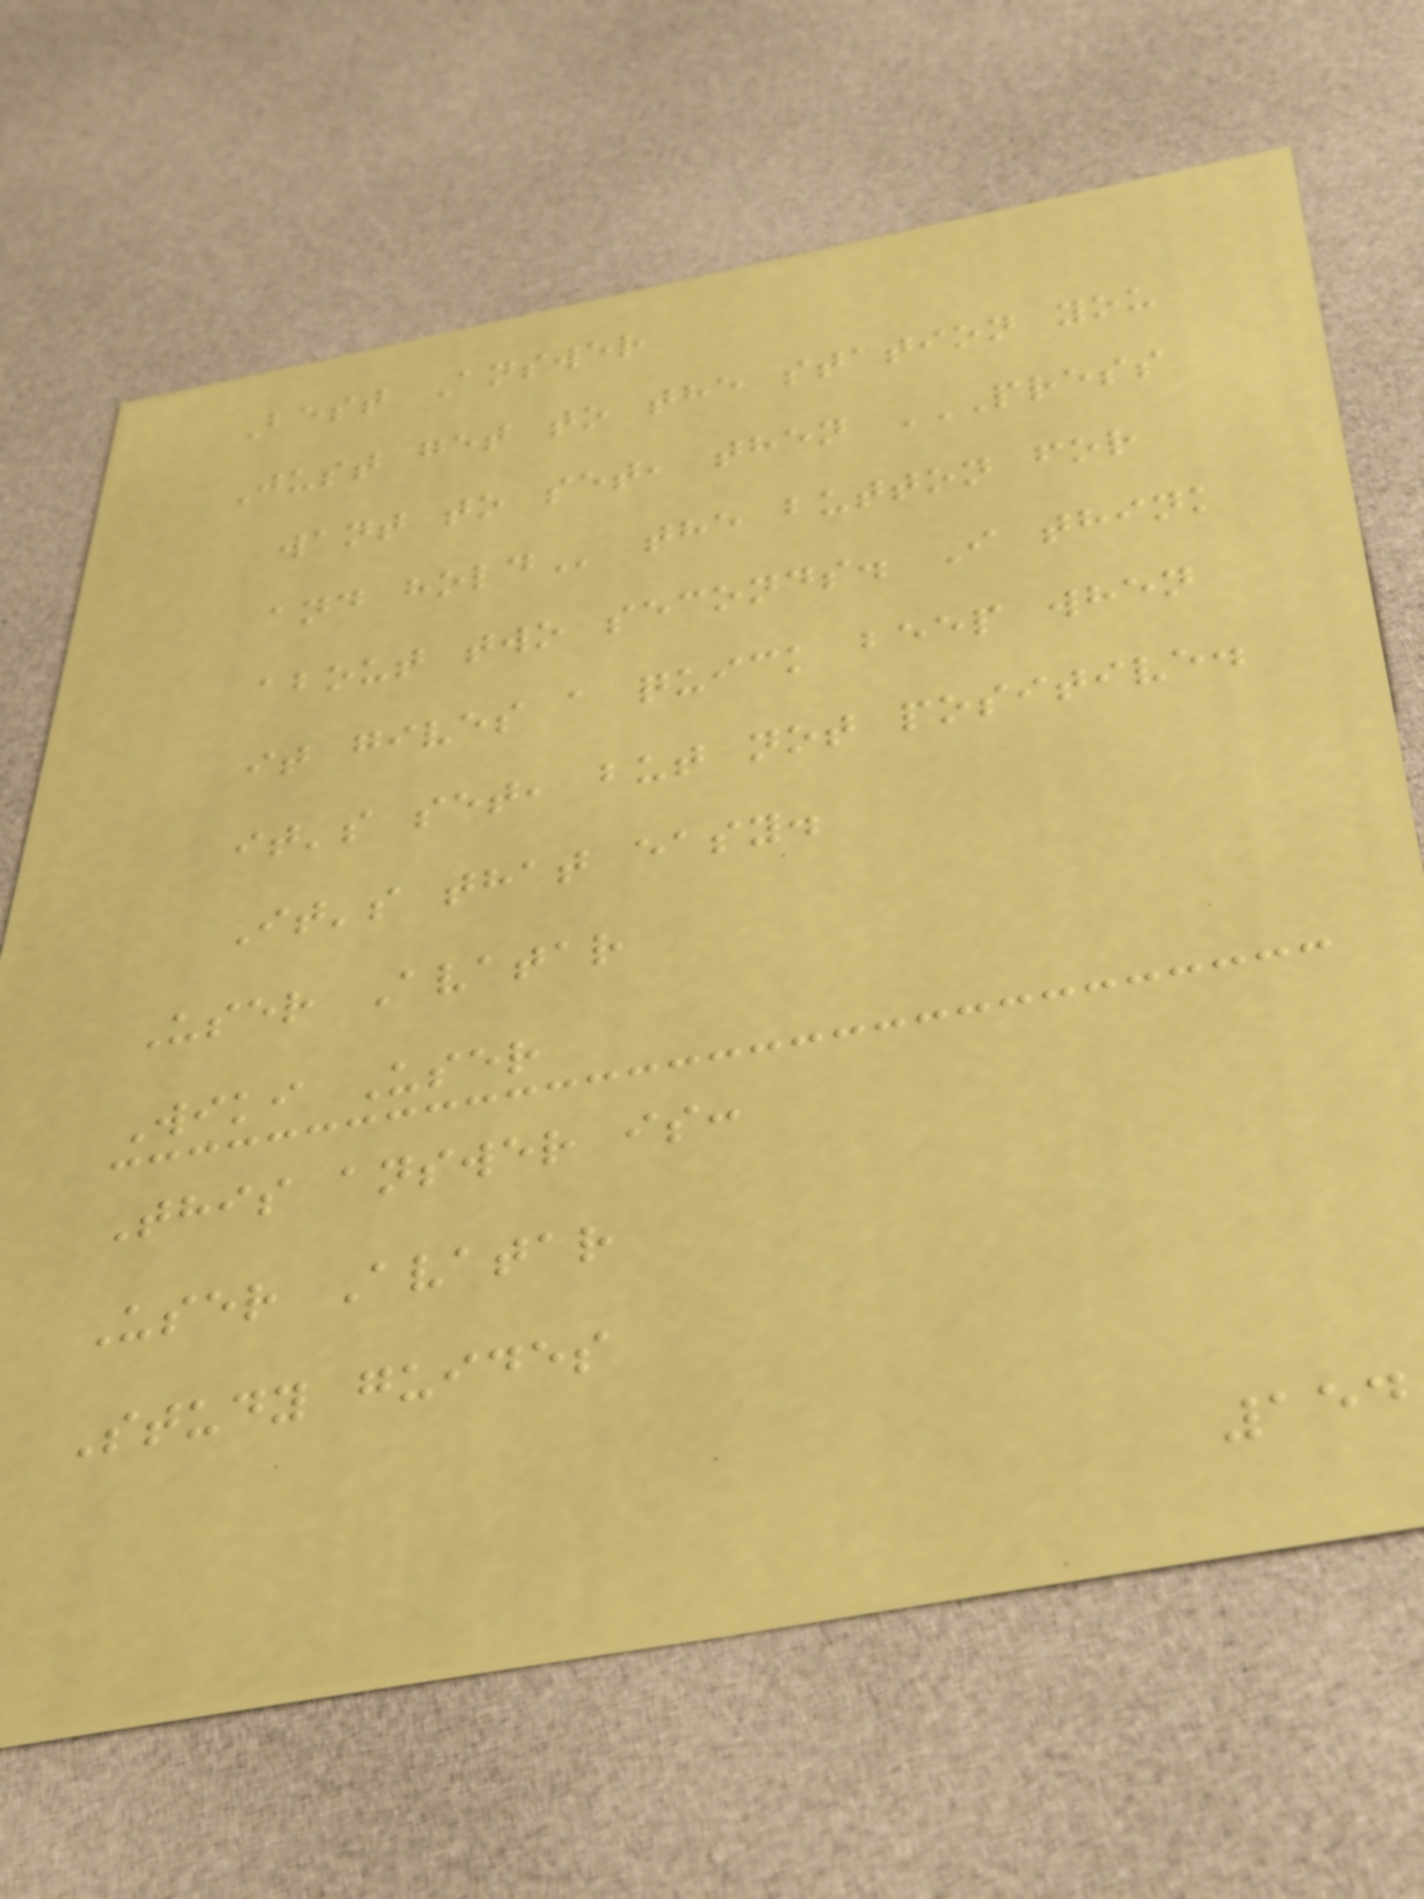Best Answer
Just get to the station you
want to set, then PRESS
AND HOLD the button for
about two seconds. I think
it gives a quick beep when
it's set, but not positive.
It's that easy.
User Avatar
Wiki User
This answer is:
User Avatar
Study guides
154
